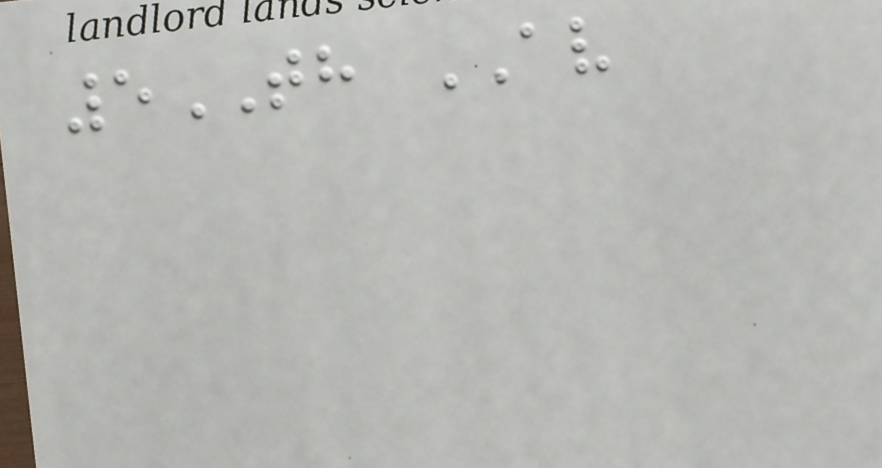5TH AV
